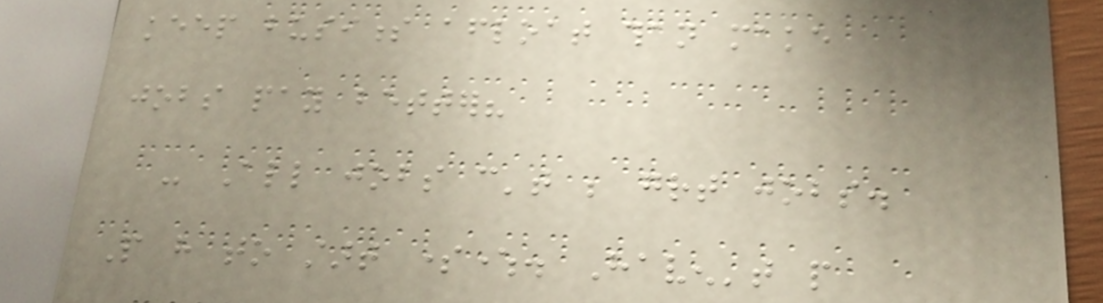keep business afloat than make
jobs pay better?
- All jobs can't be great jobs.
People have to start somewhere. Haven't people
